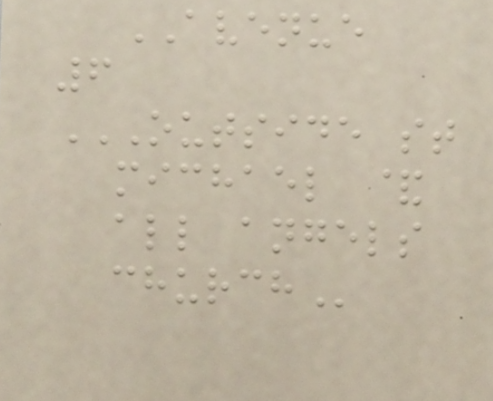AVENUE
6
OUTSIDE ST
MICHAEL &
ALL ANGELS
CHURCH
